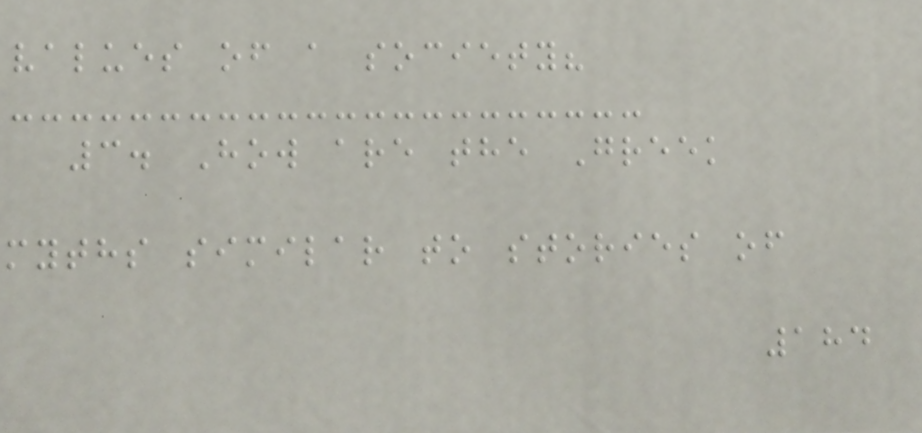values of a society?
3. How are the Greek
myths similar to stories of
184
